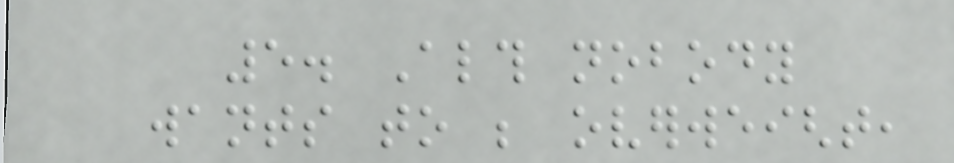5. Although nobody
wants to be overweight,
